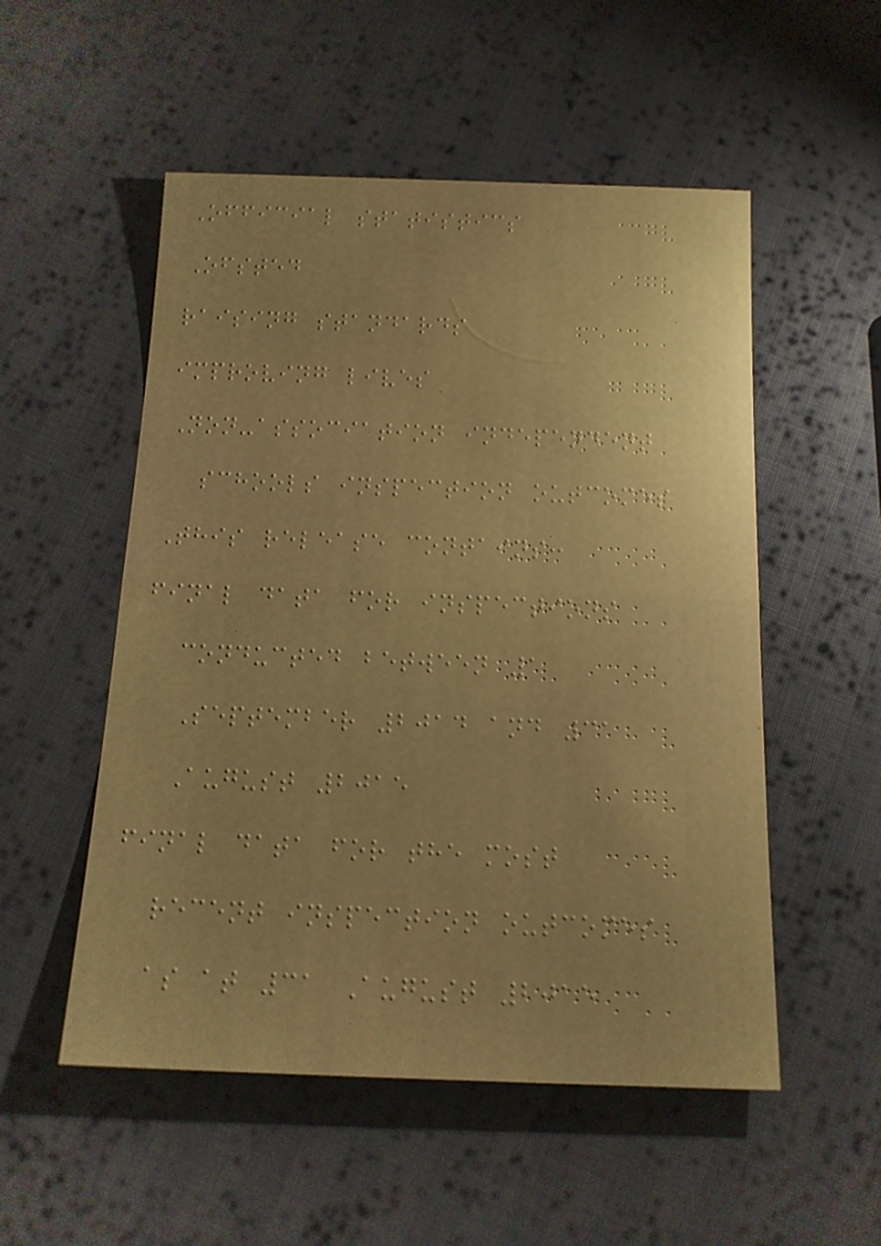Official statistics
Ofsted
raising standards
improving lives
Non-association independent
schools inspection outcomes
This release contains:
final data for inspections
conducted between 1
September 2014 and 31
August 2015
final data for the most
recent inspection outcomes
as at 31 August 2015
